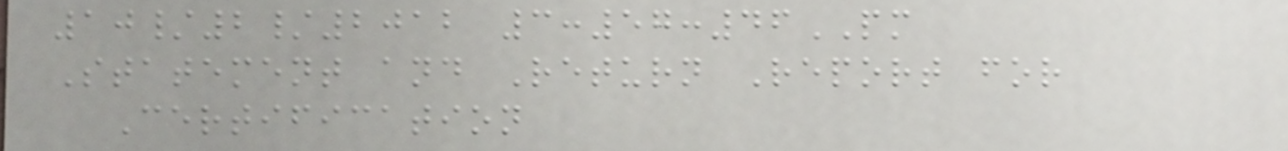10/2/2012 3:57:46PM
Statement and Return Report for
Certification
